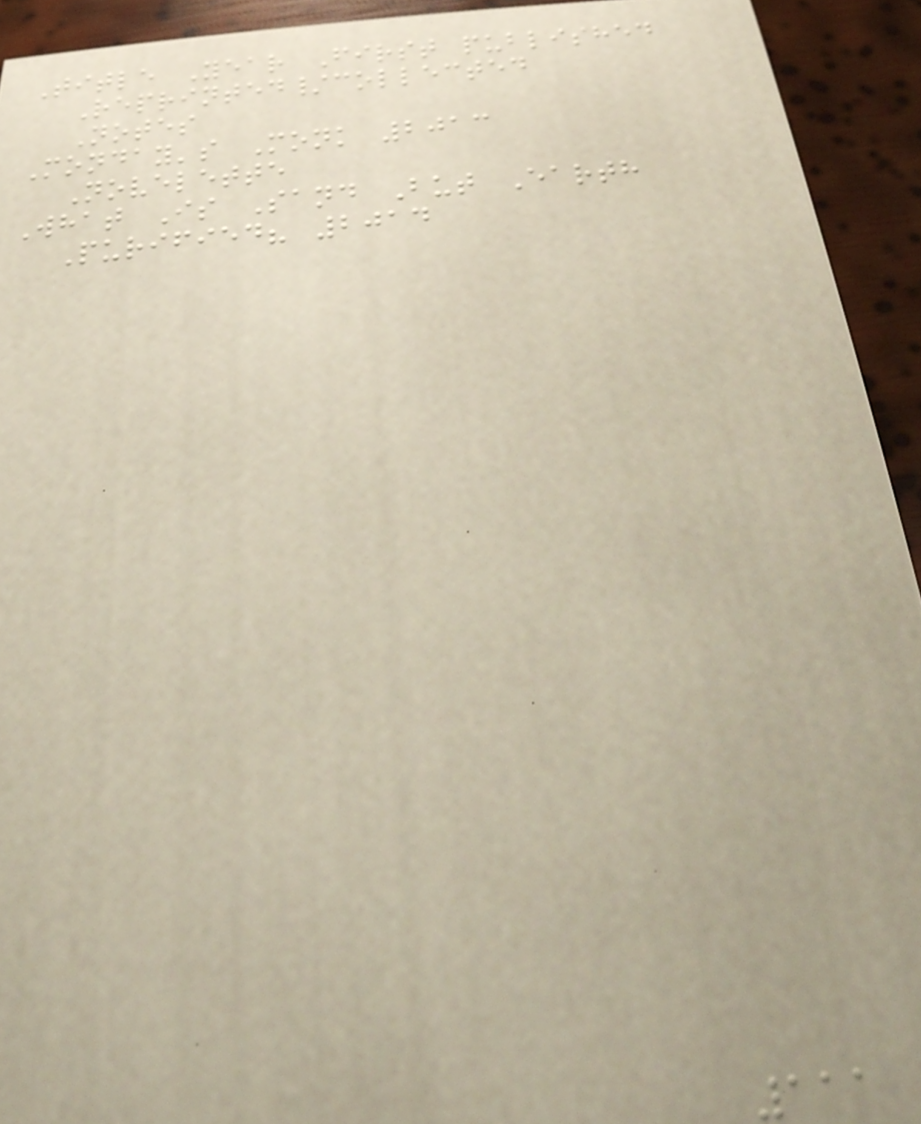Title Year First published
Reprinted/collected
Notes
Monday's Monk 2013
Novelette
What Is Sand But Earth
Purified? 2014
111
